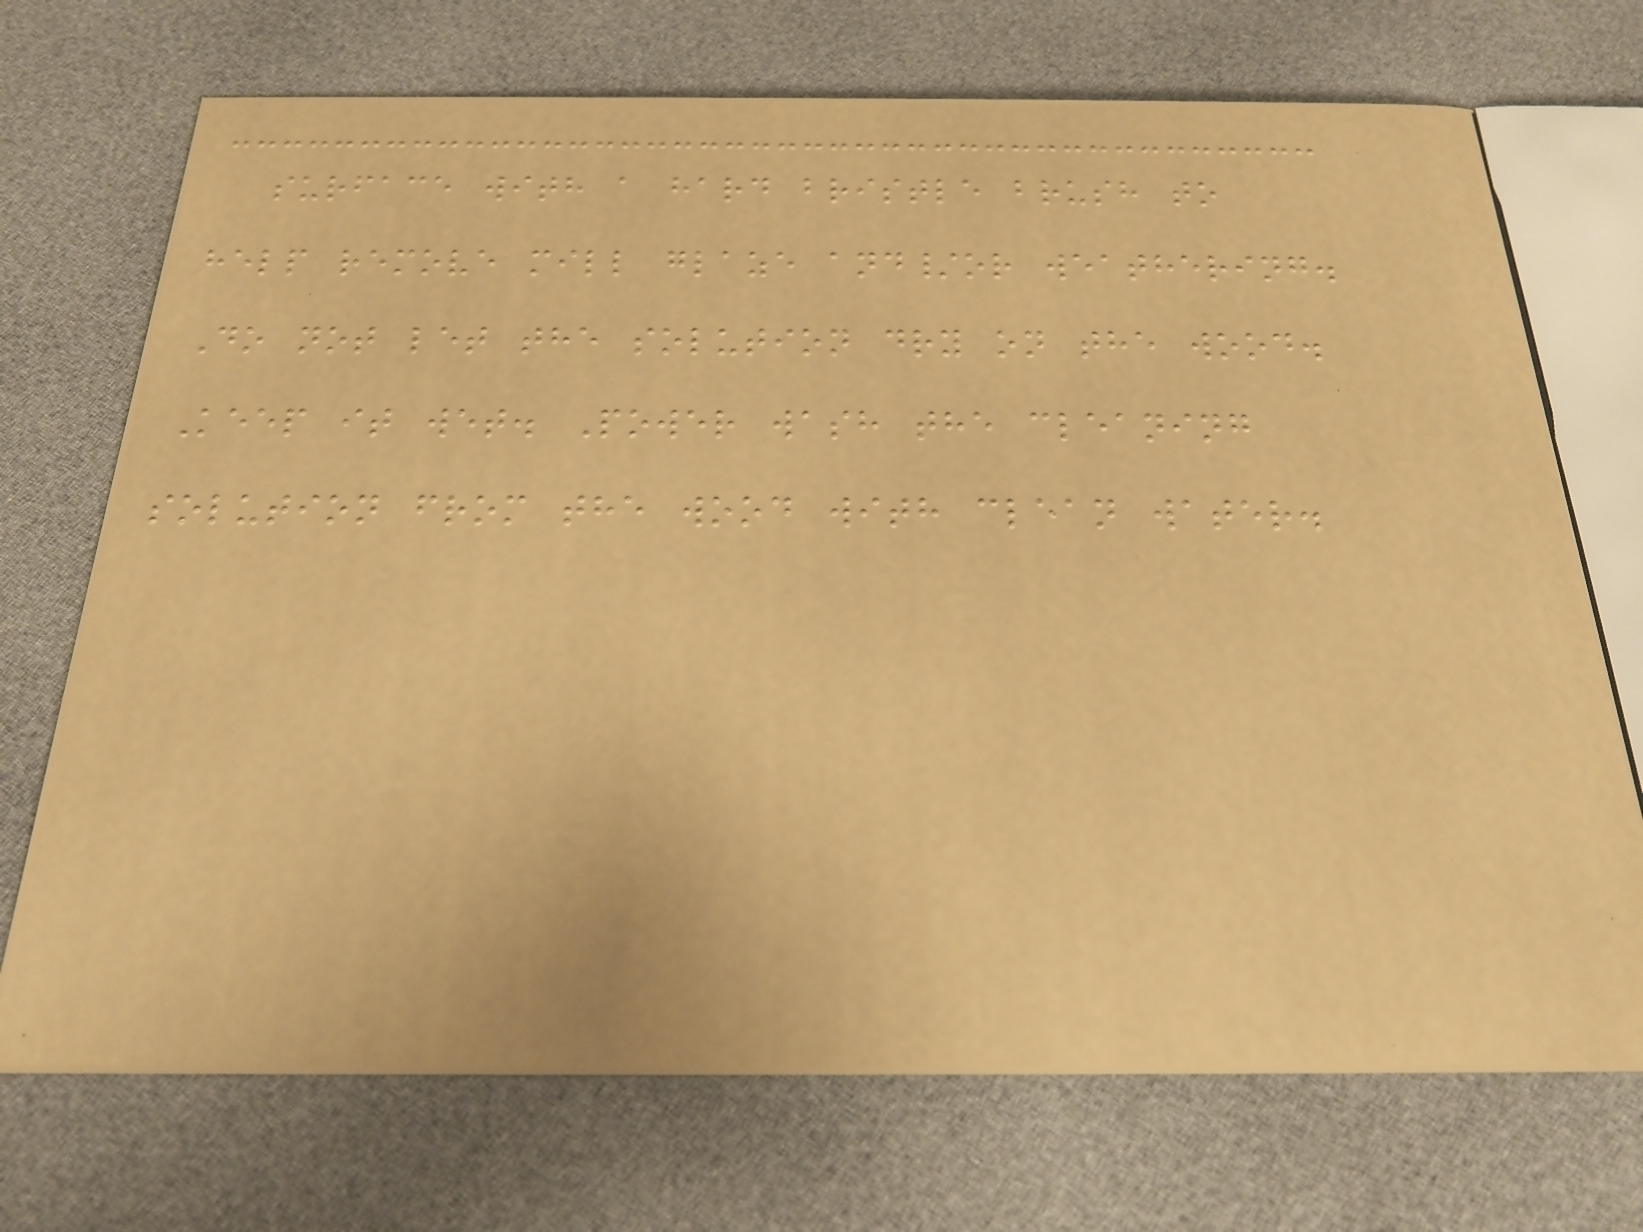surface with a hard bristle brush to
help remove mill glaze and/or weathering.
Do not let the solution dry on the wood.
Keep it wet. Power wash the cleaning
solution from the wood with clean water.
